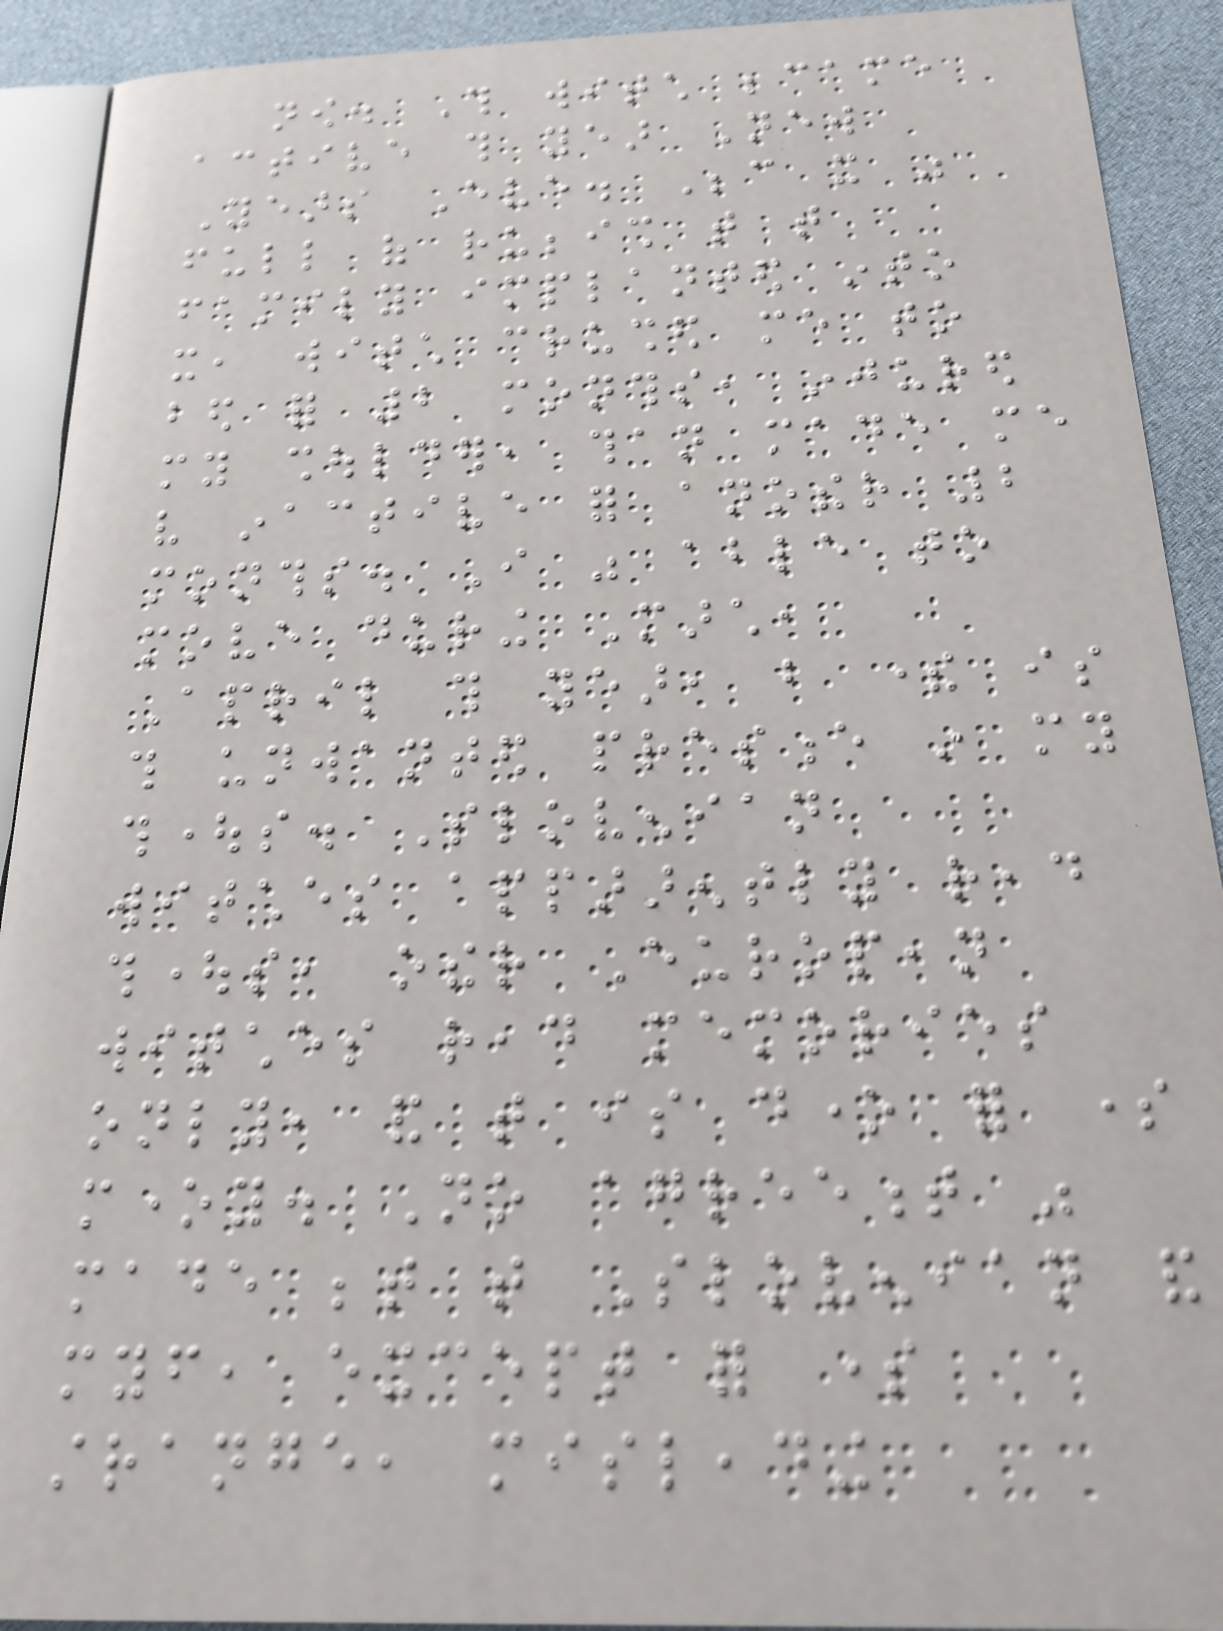now. This witch became
active this year New
Years Eve. Because it was
full of rubbish that that
family implanted into
it, witch crushed me to
bed for 2 months, injured
my shoulder, than made me
very inactive for another 2
months. I was able to
move during March,
April this year, but there is
this unwanted presence in my
thoughts. Slovenian
witches appararently read
thoughts, other European
witches read memories
only, and that is done for some
money. No agreement was
made between that Slovenian and
myself, except for some
strange, misleading
